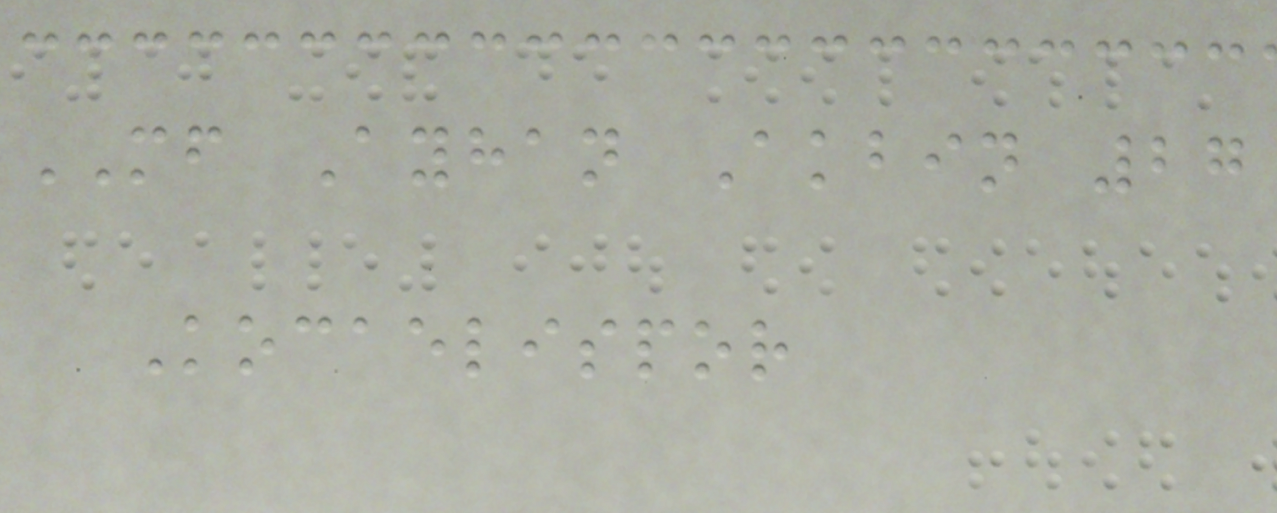MF Ayhan Akbin 27
Kocaelispor
